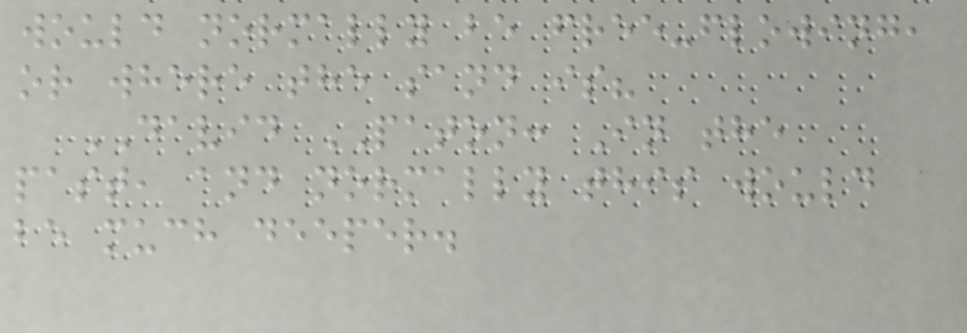would normally be free-flowing,
or where the sand is?
DAVID PATON: In the
past, and normally this would
be much deeper.
